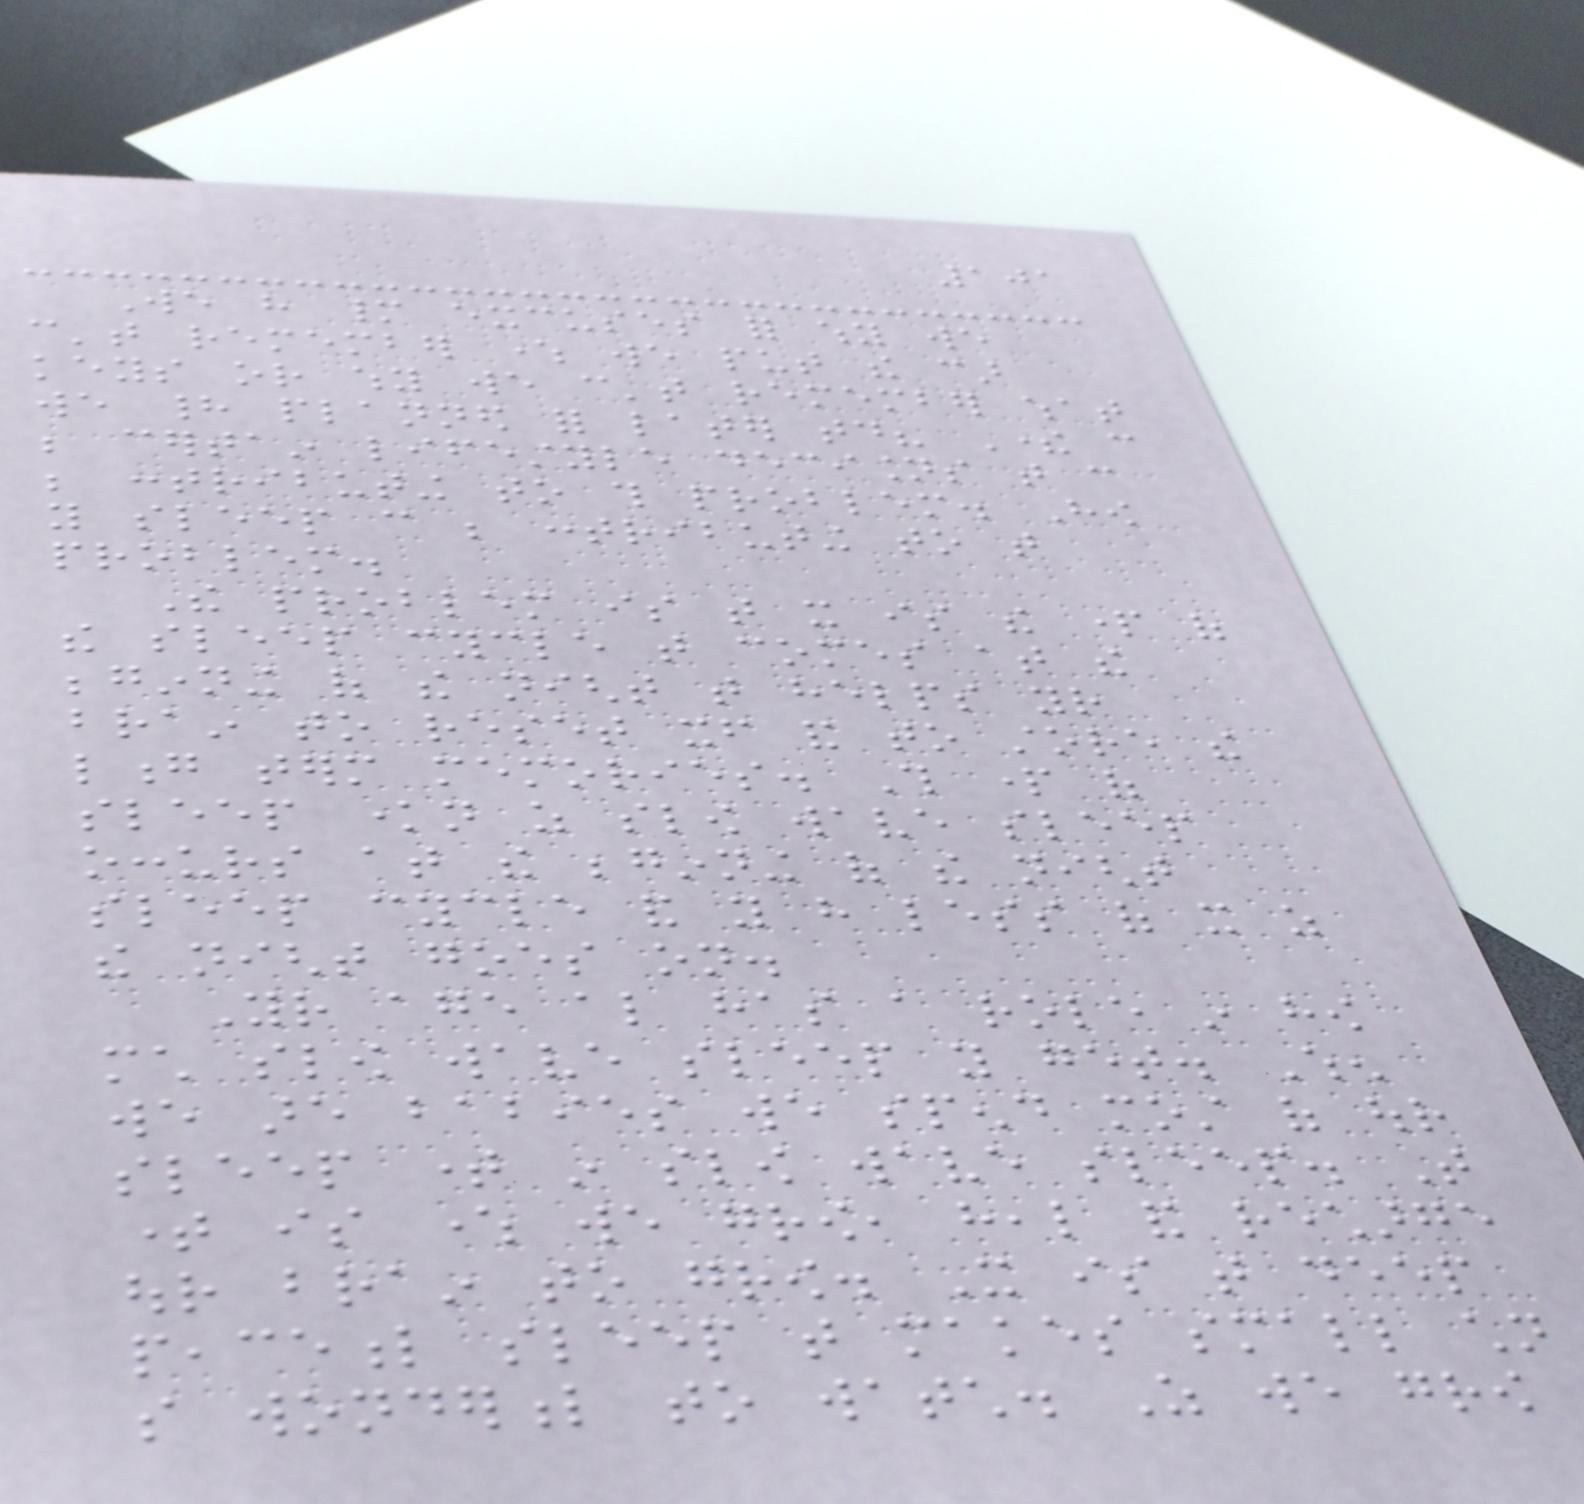101
We have many excuses for why we
can't remember where we put the car
keys or why we can't remember what
we had planned for later today? There can
be certain lifestyle decisions that can
be contributing to this problem. How
you sleep can be contributing to that
problem.
The problem is that it is the part of
the sleep cycle that comes at the
beginning of the night that helps your
brain to reset itself and to store the
long term memories. This part of
sleep known as slow wave sleep
occurs at the beginning of the night
sleep cycle and you have less of it as
the night goes on.
Your age also has a role in how
much slow wave sleep you get. When
we are babies we spend most of our
sleep time in slow wave sleep. That
time is where we grow, heal and recharge
our brain to grow. It is that deep
peaceful sleep that makes small children
so wonderful to watch. As we grow
